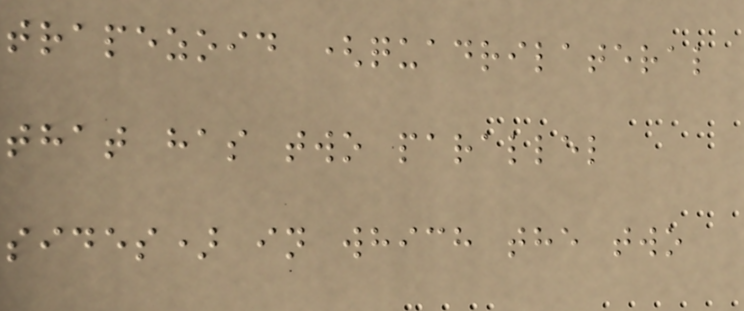trapezoid (quadrilateral
that has two parallel
sides) in which the two
